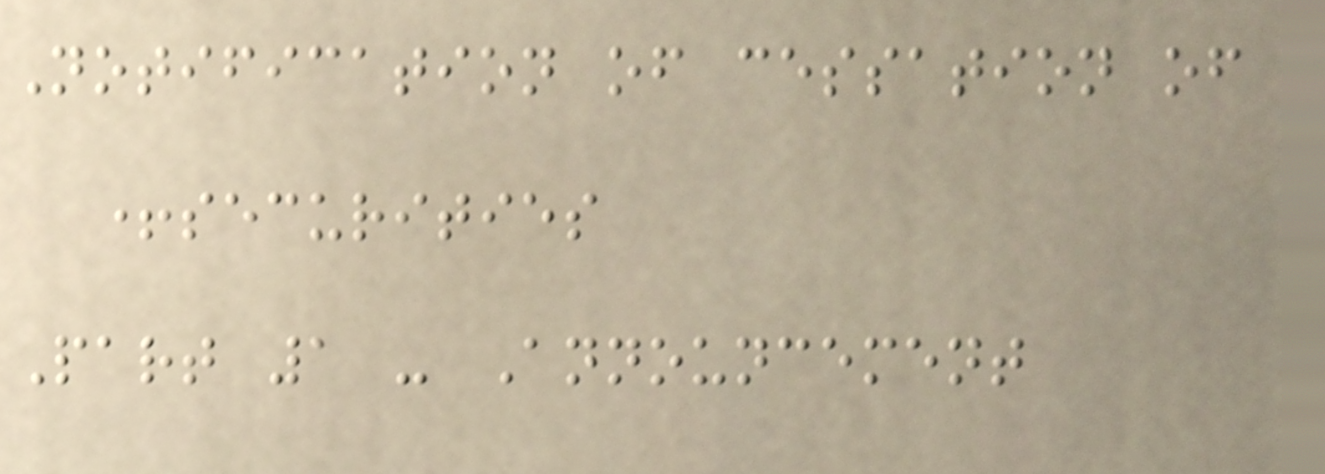Notification of cessation of
+securities
Part 1 - Announcement
